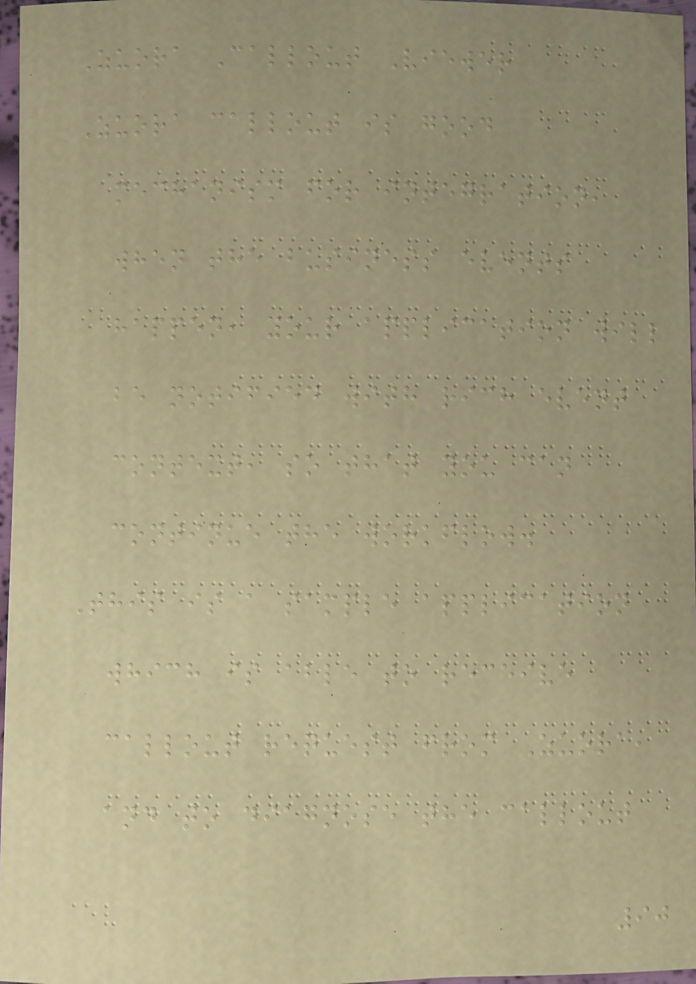Zuora Callout Viewer
Zuora callout is good
mechanism for integration,
when the business events
happen, your application will
be notified with rich event
context, so that you can
continue the workflow.
This is a sample application
which is able to receive
callout request from Zuora,
and to diagnose the callout
90
